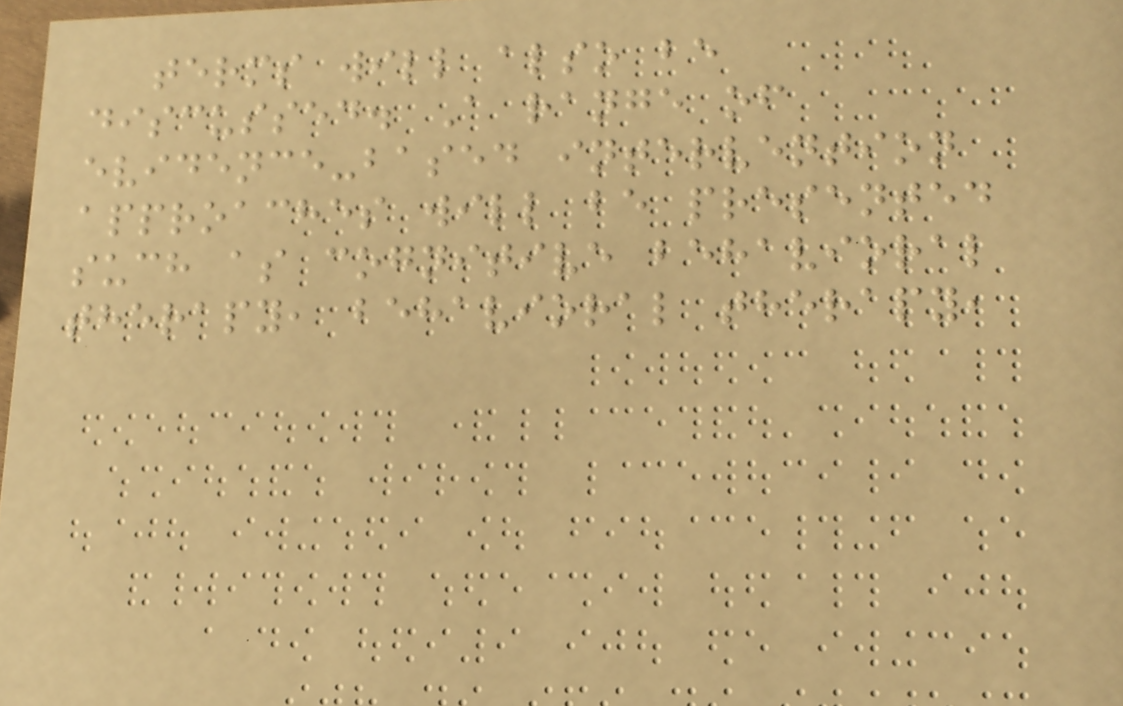terms will also be
discussed. A range of
evidence-based intervention
approaches will be presented
such as cognitive behavioral
therapy, behavioral therapy,
